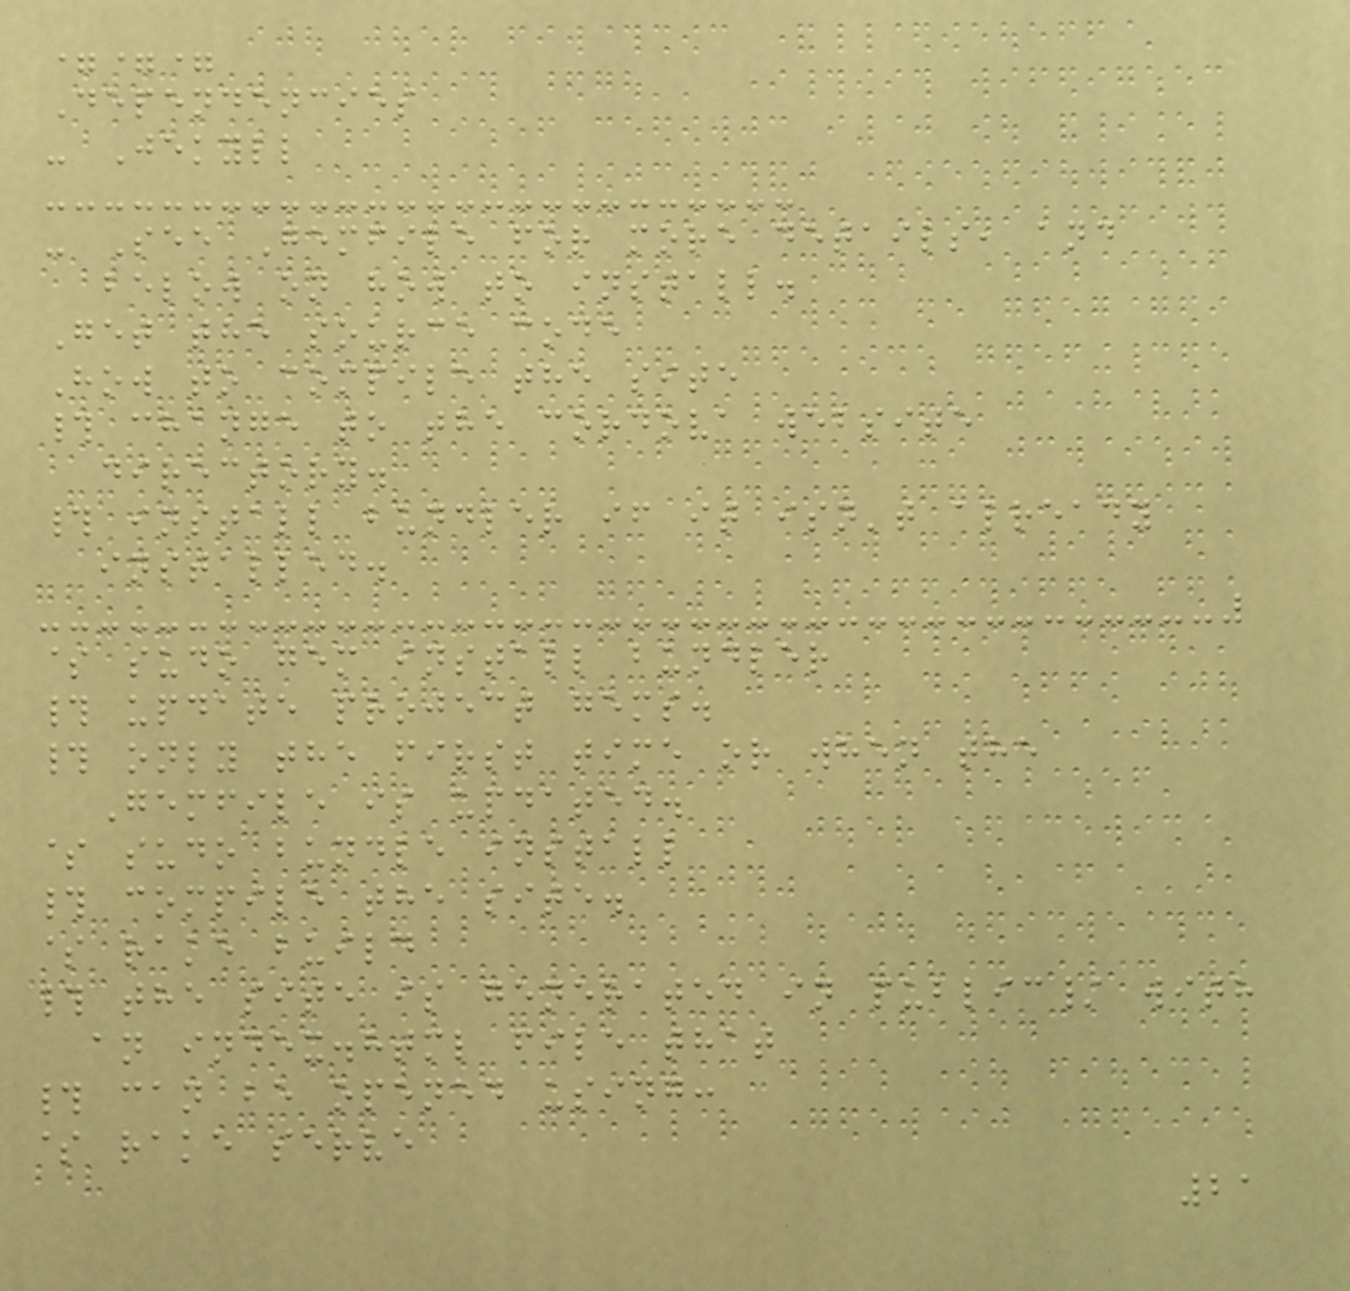===
Dependencies
- Jekyll
- See Gemfile for more details, and
below on how to install.
Get the source code
How to compile the site
# change to the cordova website
directory.
# install bundler if it isn't already
installed.
$ sudo gem install bundler
# update project gems.
# only the first time or when the
Gemfile is updated.
$ sudo bundle install
# compile the site.
$ rake build
# the site is generated in public/ with
an index.html file that
# can be opened using:
$ rake serve
21
